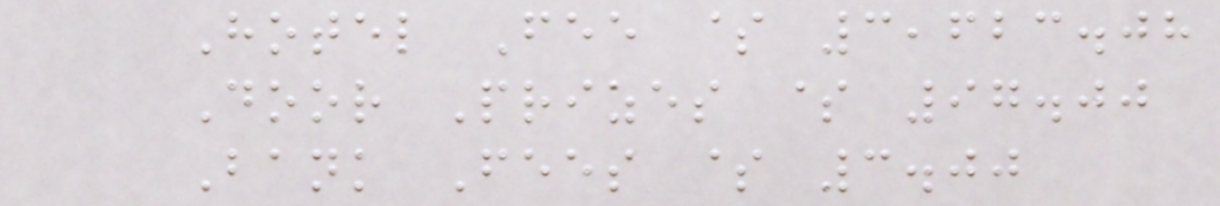Hotel Fee $ 3,623.08
Door Prizes $ 97.00
Bank Fees $ 3.00
